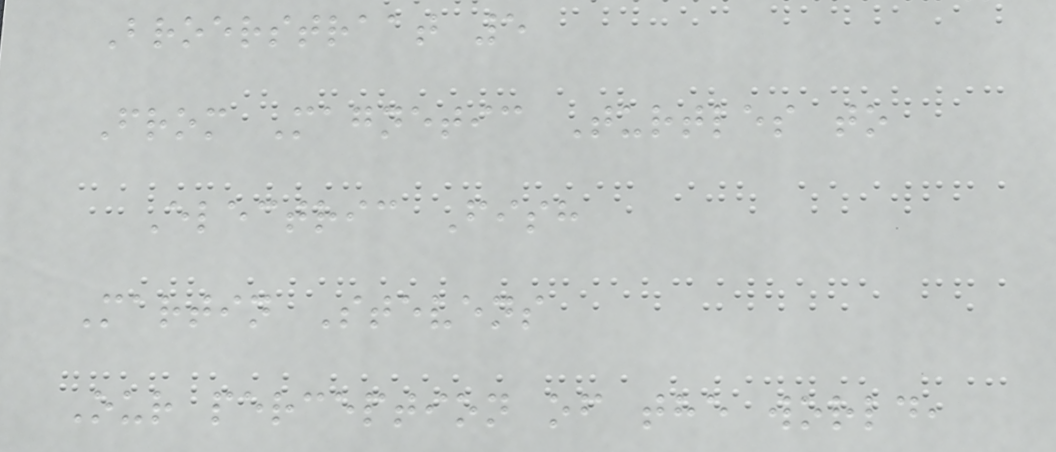Broerstraat 5
From Magnetic Turtles to
Electric Fish
Martin Stevens
Our perception of the world,
